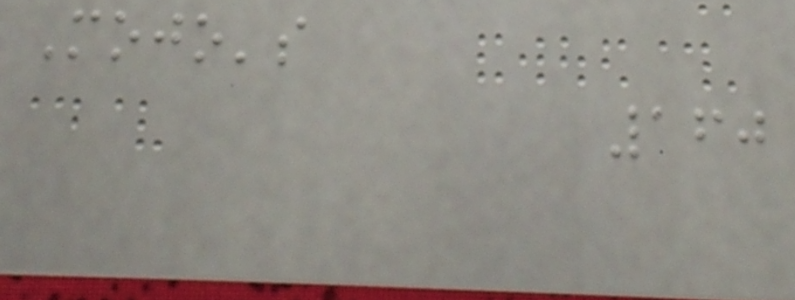Mojo's
160
